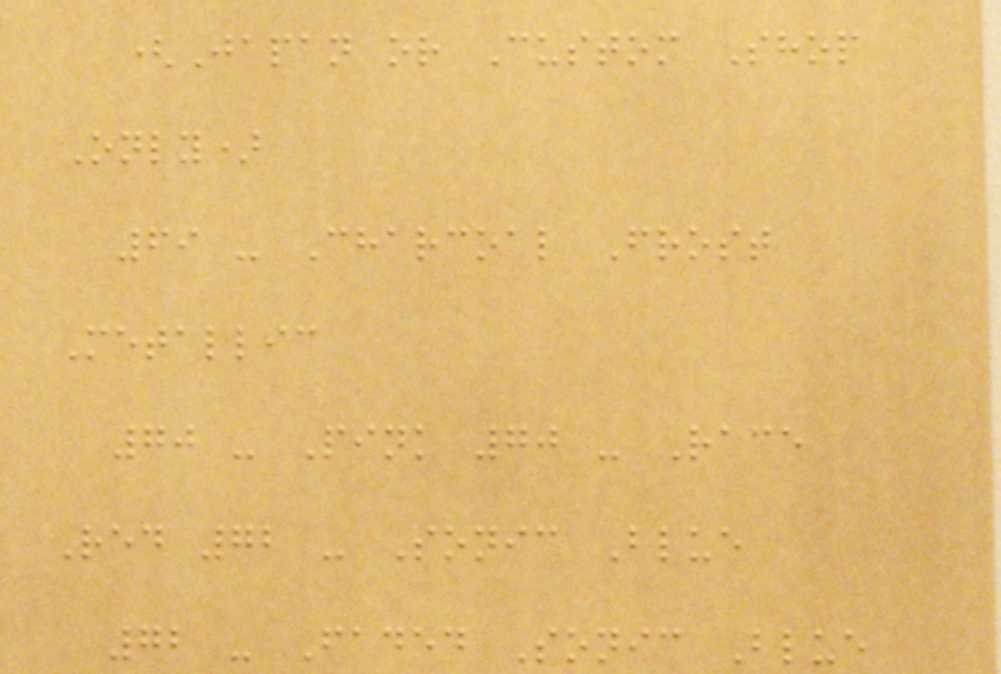(Japan or Custom Shop
Only)
69 - Charcoal Frost
Metallic
70 - Pink 70 - Race
Red 72 - Sonic Blue
72 - Faded Sonic Blue
